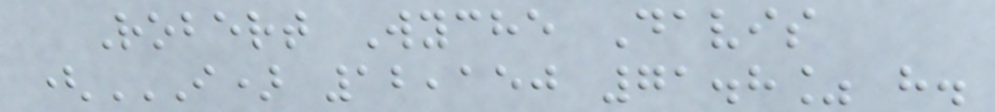Robert Wyche Davis
(I) 12,150 71.8% H.
